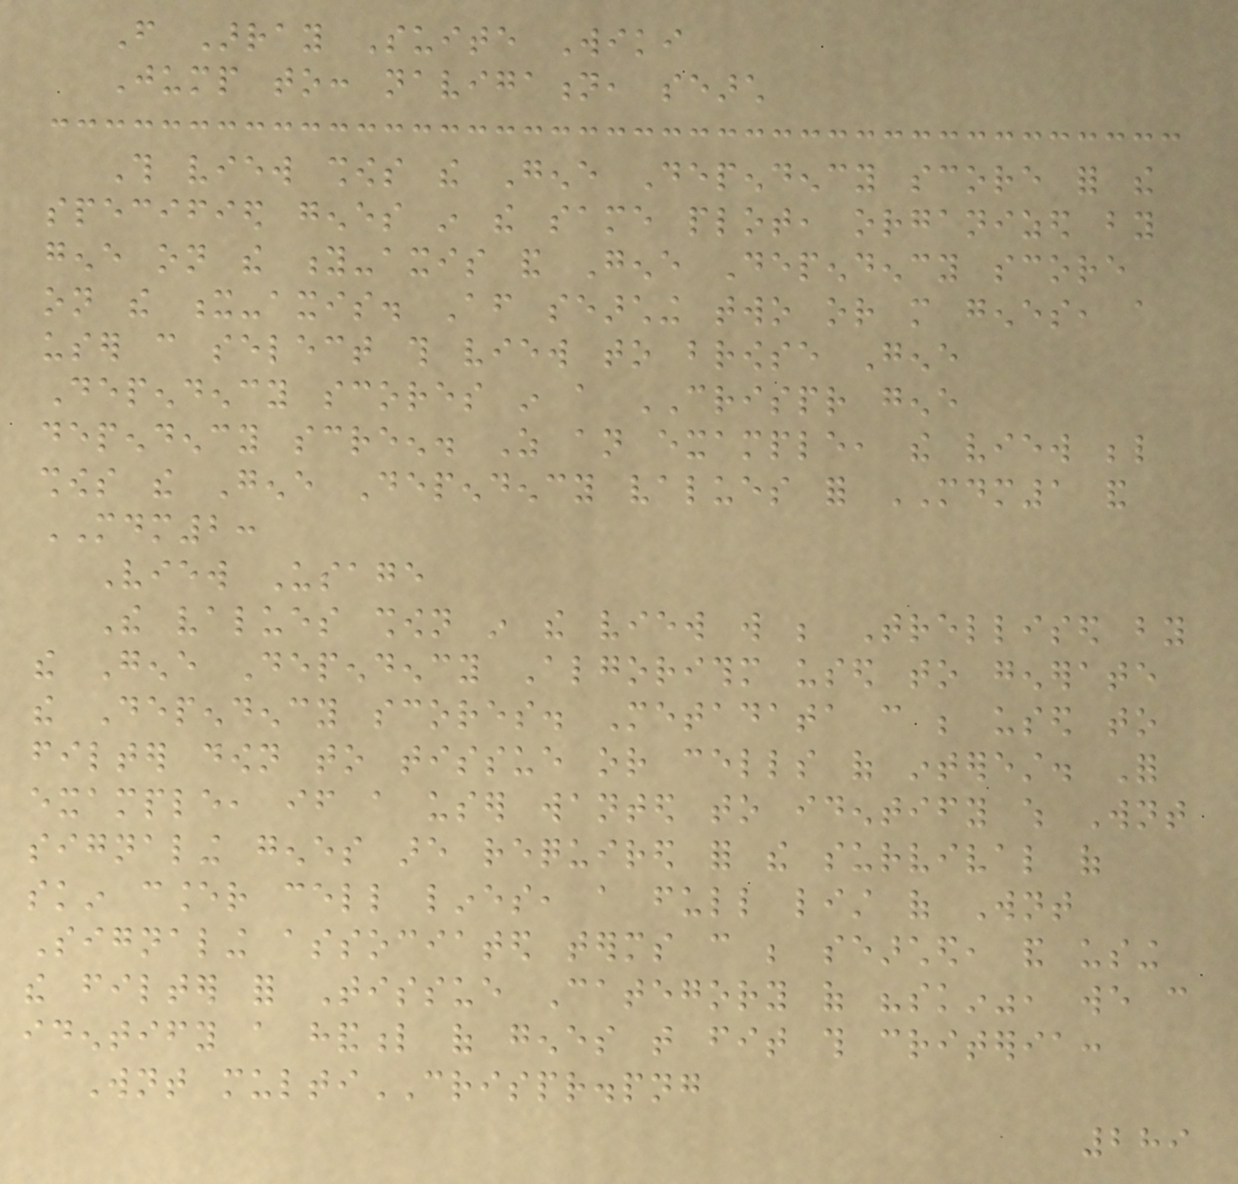From Array Suite Wiki
Jump to: navigation, search
This view shows the Gene Dependency score for the
specified genes in the same plot, organized by
gene on the y-axis and Gene Dependency score
on the x-axis. After searching two or more genes, a
user can select this view to browse Gene
Dependency scores in a CRISPR gene
dependency screen. As an example, the view below
shows the Gene Dependency values for MDM1 and
MDM2:
View Usage
The values shown in the view will be Trellised by
the Gene Dependency Algorithm used to generate
the Dependency scores. Metadata can be used to
filter down to tissue or cells of interest. For
example, if a user wanted to identify which Wnt
signaling genes are required for the survival of
skin cancer cell lines, a full list of Wnt
Signaling associated terms can be searched, and using
the filter for Tissue Category of "skin", we can
identify a handful of genes that fit this criteria:
Wnt multiCRISPR.png
289
